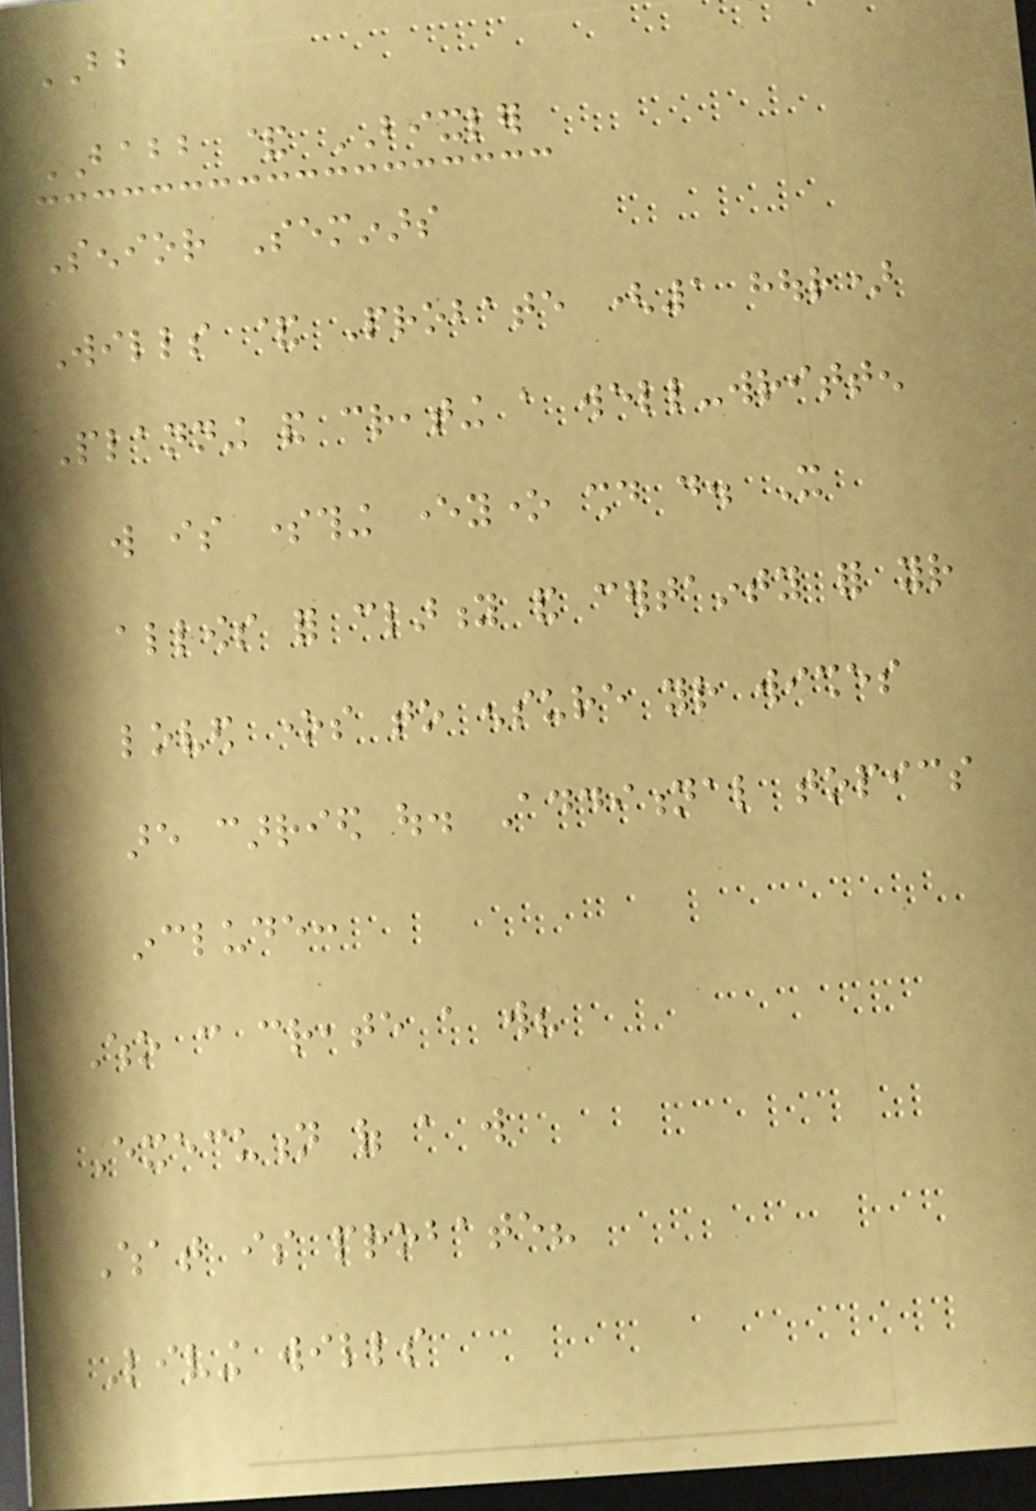BB
BABB & BIXLER
Senior Seminars
Wills & Probate (1 hour)
Planning and creating a well-written
will is something everyone should do. It
allows for clarity and certainty for your
loved ones to ensure your wishes
are carried out. Additional topics
include:
Who can create a will?
Execution of a will
What is probate?
Living wills
